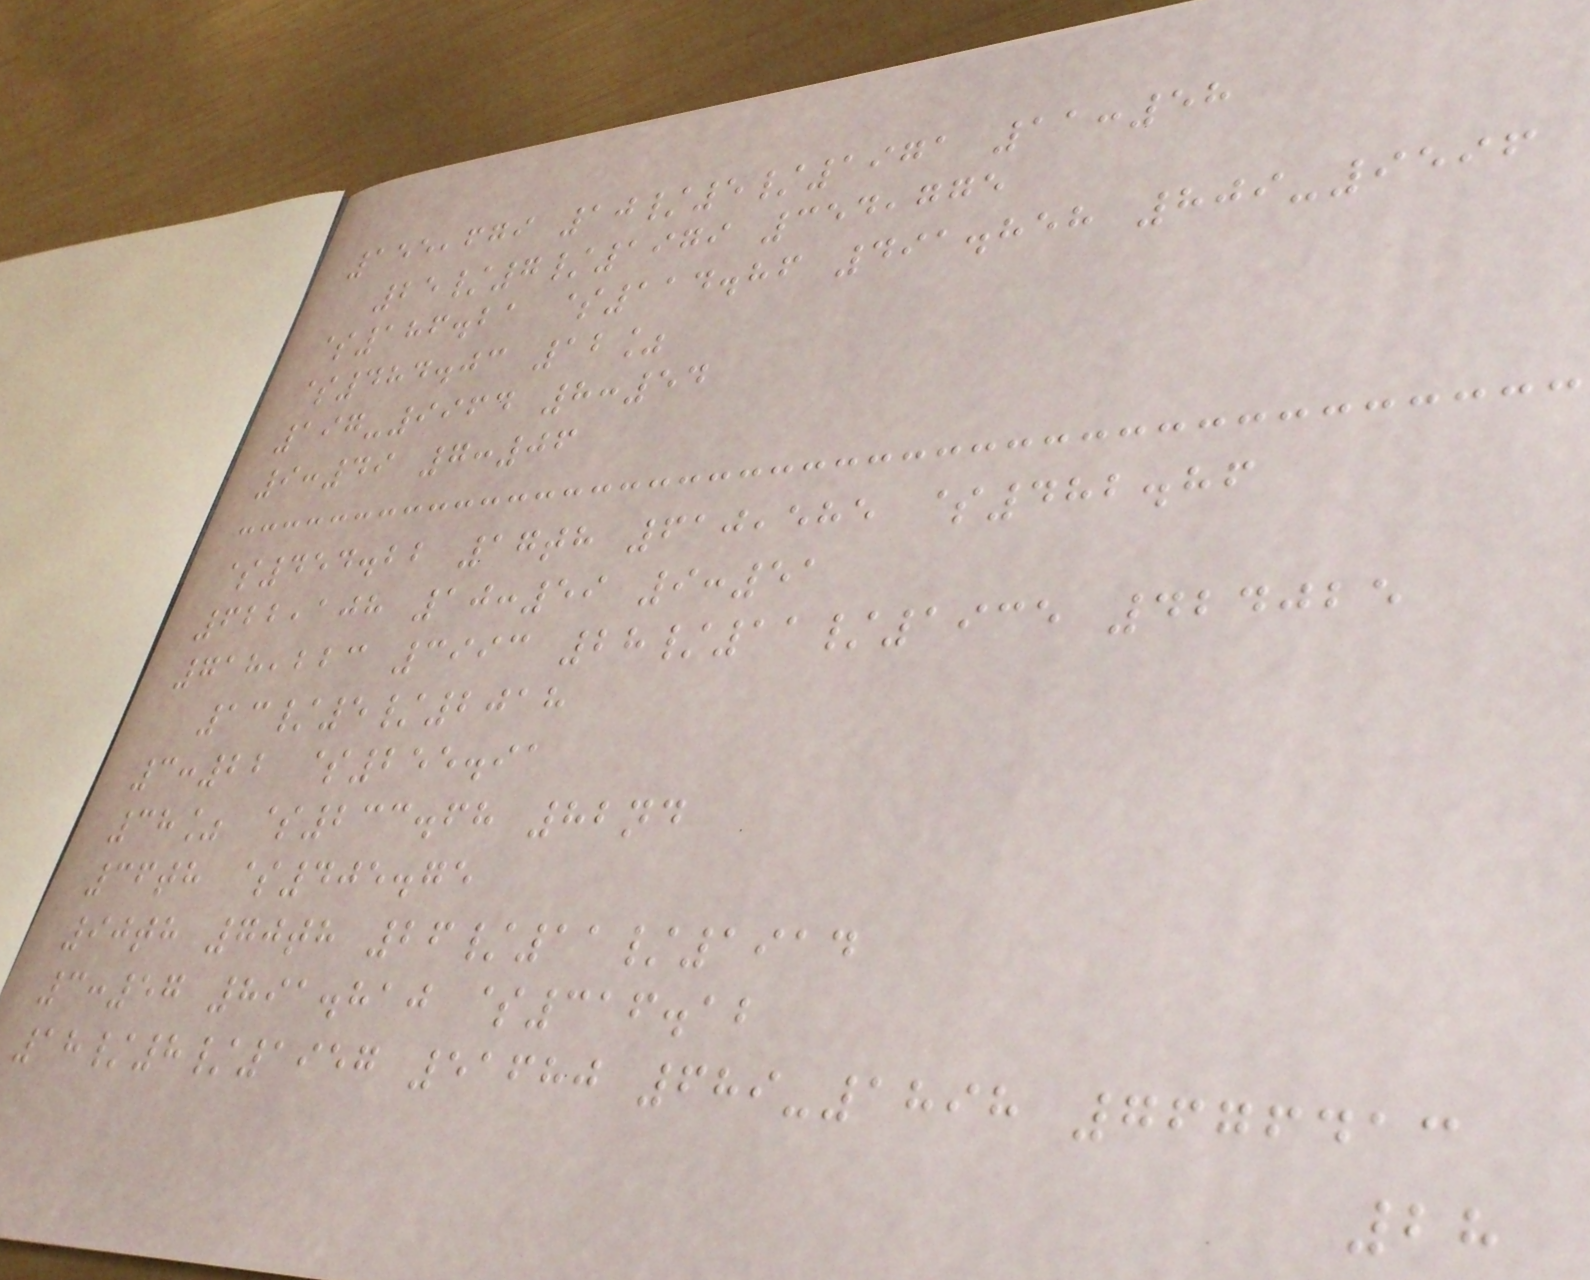155,679 10/5/1971 11:58
25/7/1979 354,775
$186.21 $114.86 491.858 809-9596
$484.03 12%
197-9964 8:54
9:49 7:06
$454.22 17th 610,585 $482.86
622,108 10:59 9:51
718,223 3993 28/11/1935 424025
13/5/2018
3:22 $255.91
38% $233.68 82nd
36th $405.75
90th 70th 26/11/1914
3:57 891.810 $316.12
18/8/1957 51680 689-1898 7676413
28
